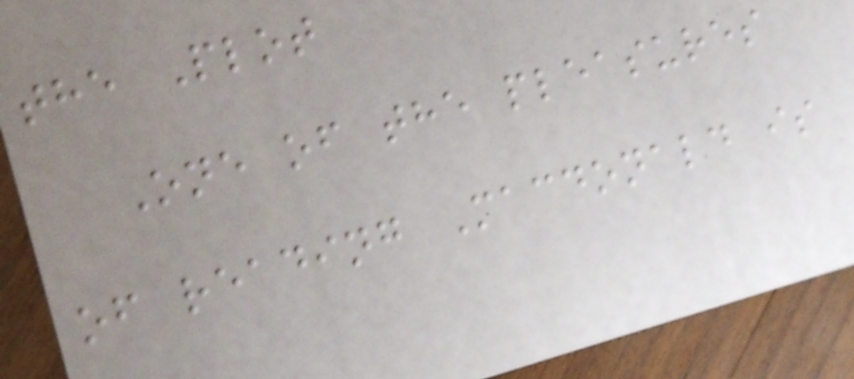the Plot
One of the pleasures
of reading Macdonald is
